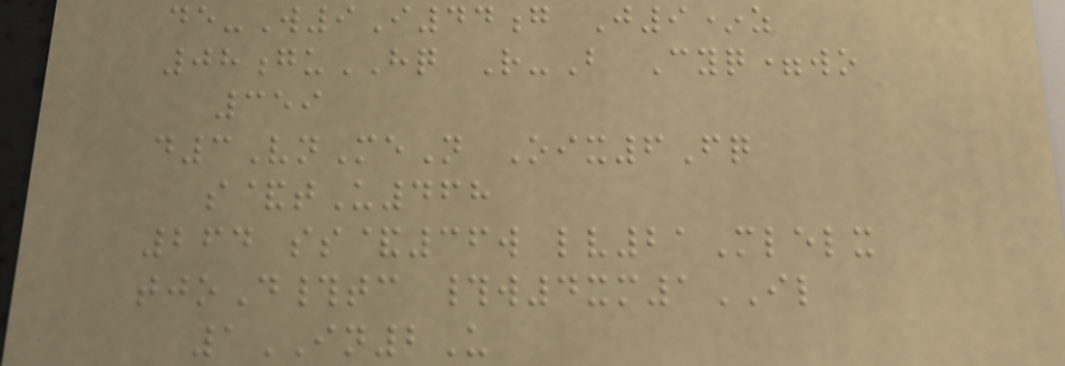de-W9I44g J9*z
08guHQ R-B Cyq=wo
359
d3VnMeN Oix6Fq
s&tU468
264 ss&36w lv21Mlelx
tjoD#tc #w4xm1IL
1IN2U
